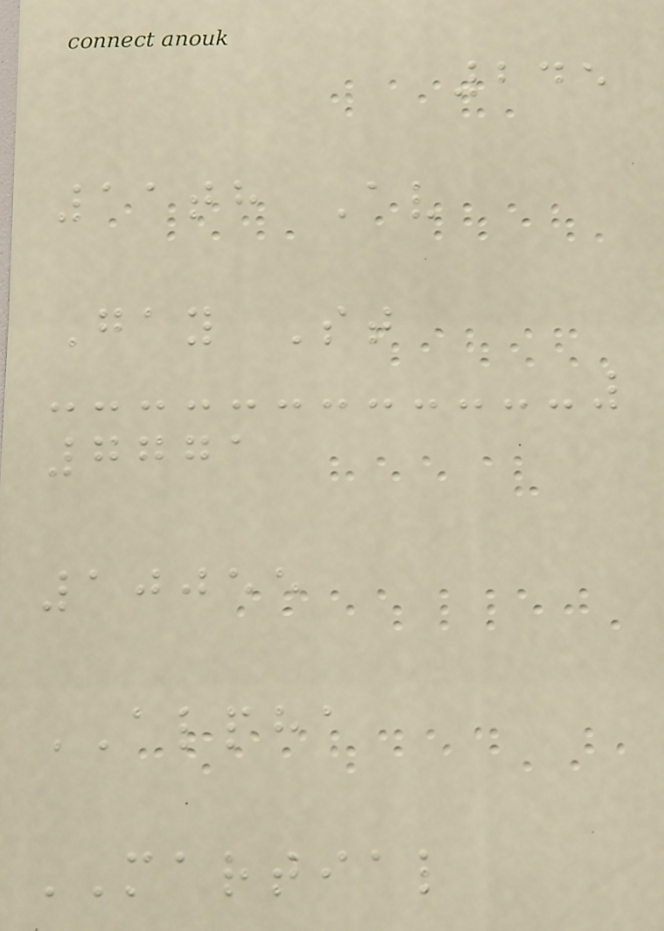245
11th Av
Gay St
7771
10055
ALPHA
MARTIAL
